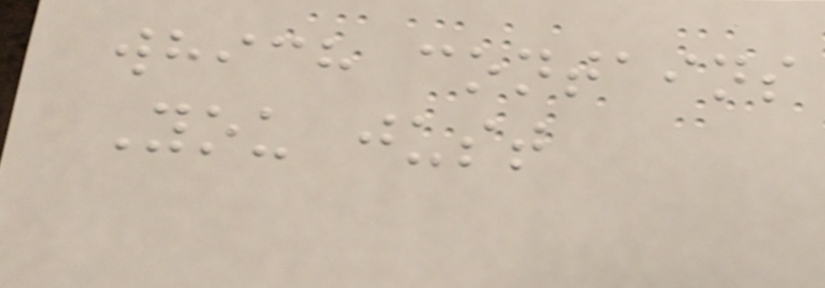which contains
You just
